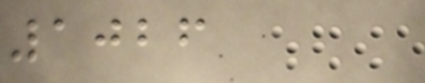1026
